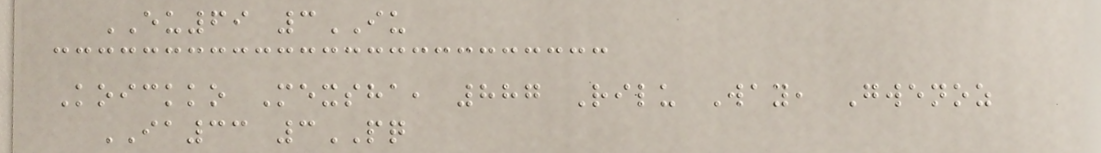EU69 3IU
Koickko Mexsha, 887 Rilu Way, Gwenoz
IA33 3PQ
